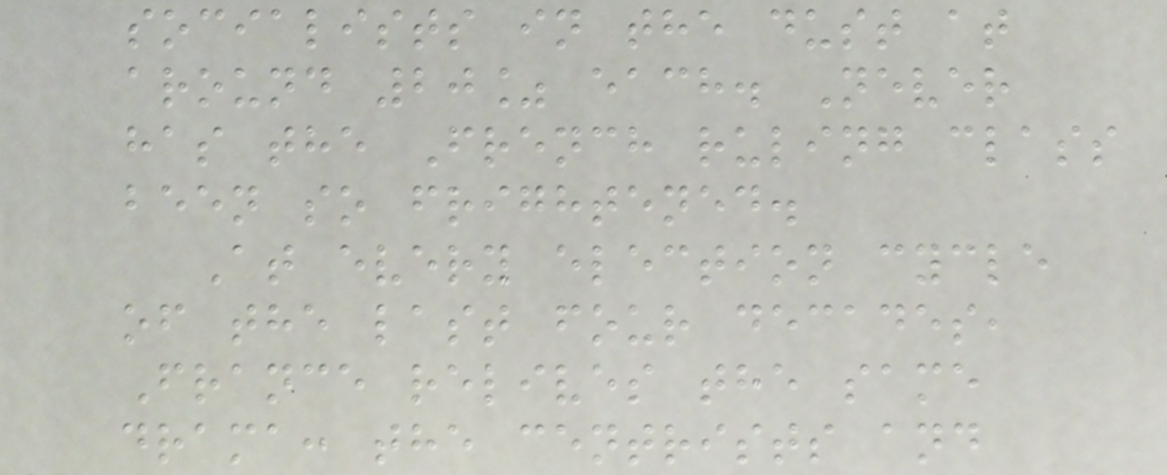socialists in the dust at
around 20% each. Never
has the French ruling class
been so frightened.
At every election cycle
of the last four decades,
France relives the same
drama: the centrists and
